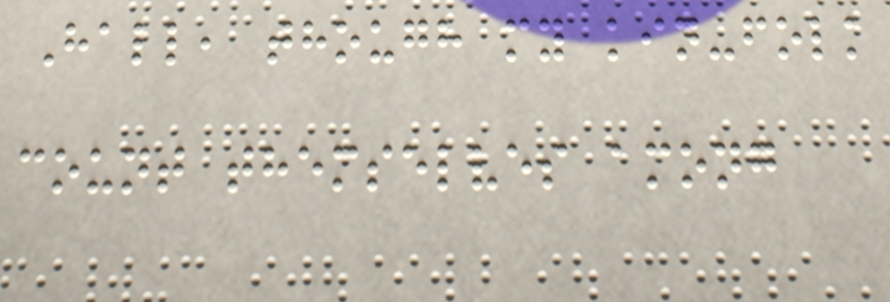Hall, though my kin-folk
count themselves among
